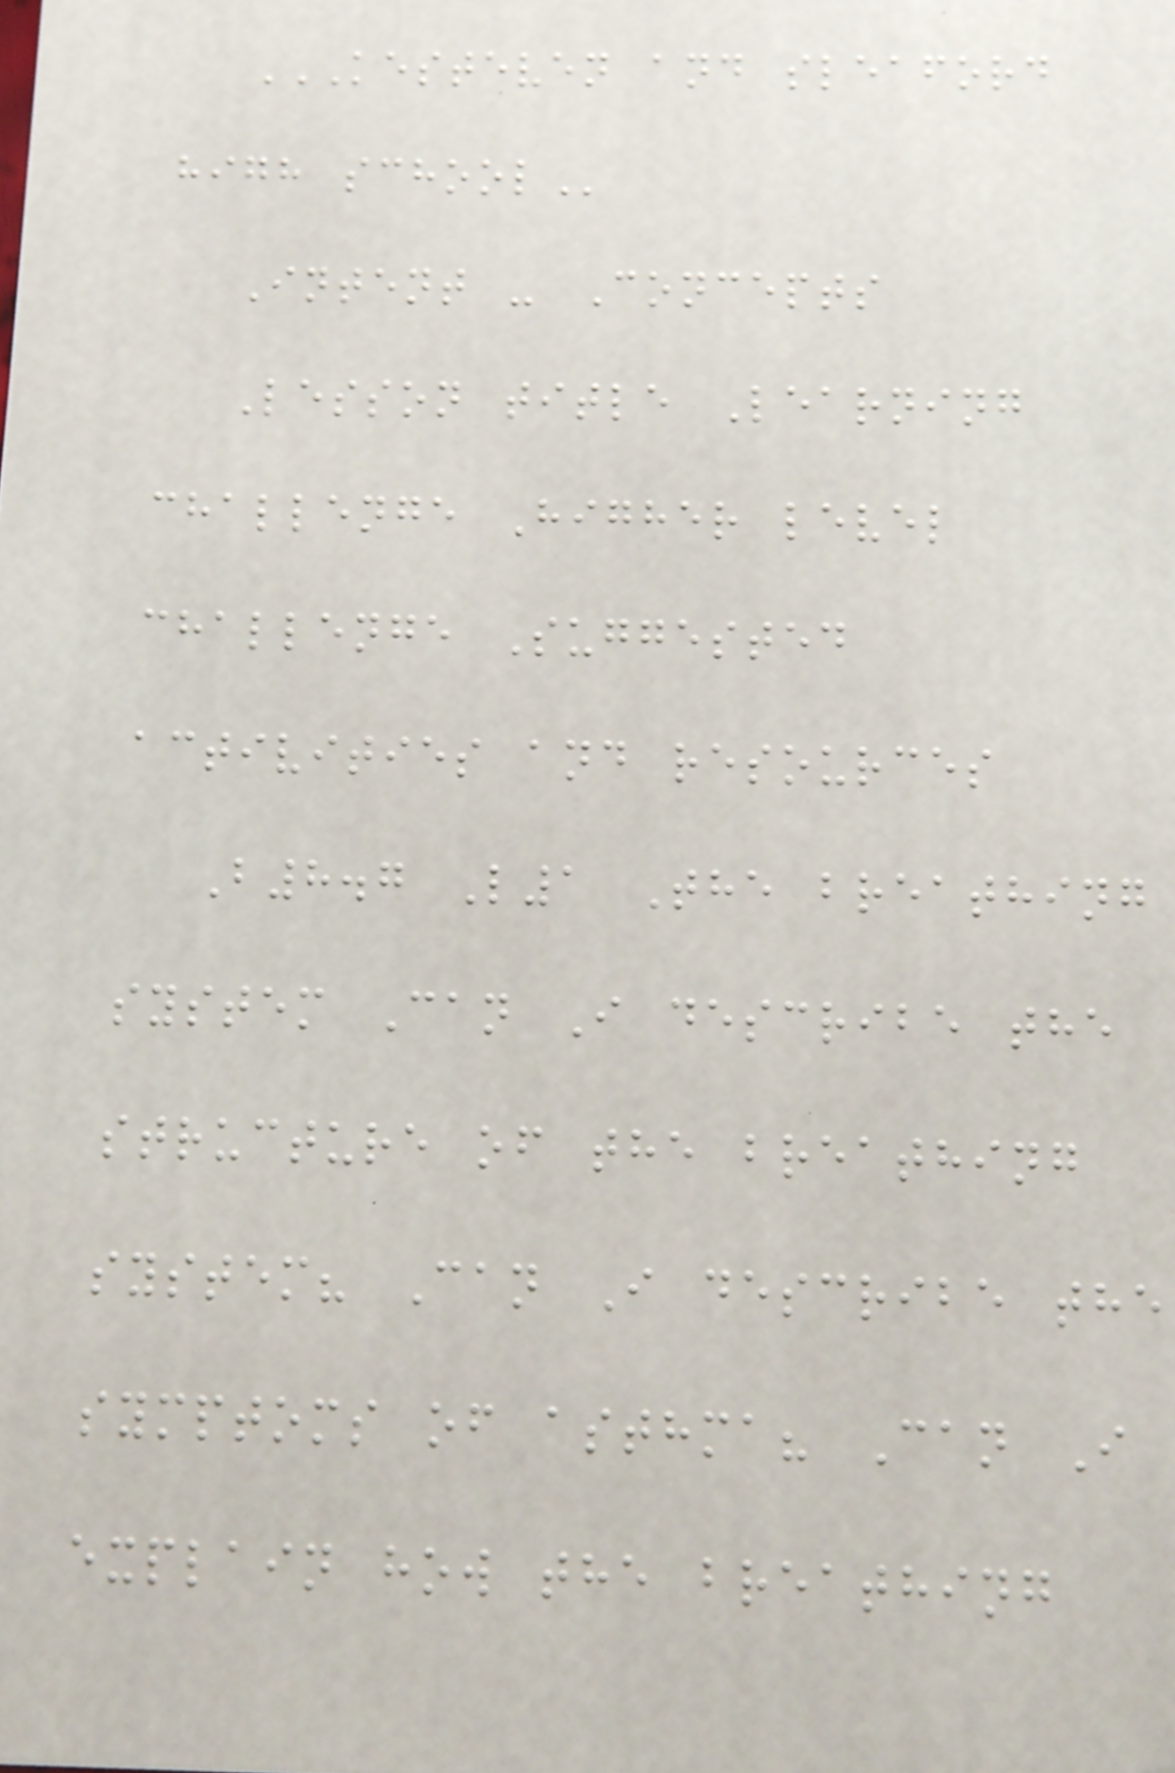KESTEVEN AND SLEAFORD
HIGH SCHOOL
Intent - Concepts
Lesson title Learning
challenge Higher level
challenge Suggested
activities and resources
B8.7 L1 The breathing
system Can I describe the
structure of the breathing
system? Can I describe the
symptoms of asthma? Can I
explain how the breathing
